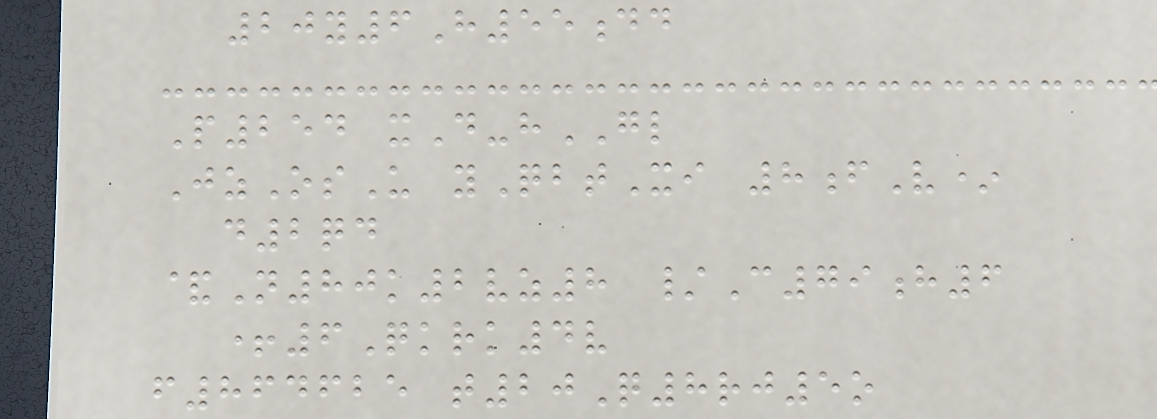20y6H55dd
P254 xD-hGL
JzOsU yQbtXi 8fV*
d2qd
&N80k2vz8 /C79h6
+6Qkrk4v
f864625 t20Q8rj5o
